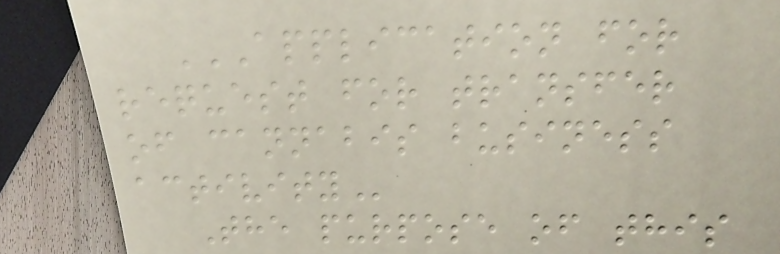APPLICATION FOR
REQUEST FOR TRANSFER
OF CANNABIS BUSINESS
ACTIVITY
The purpose of this
